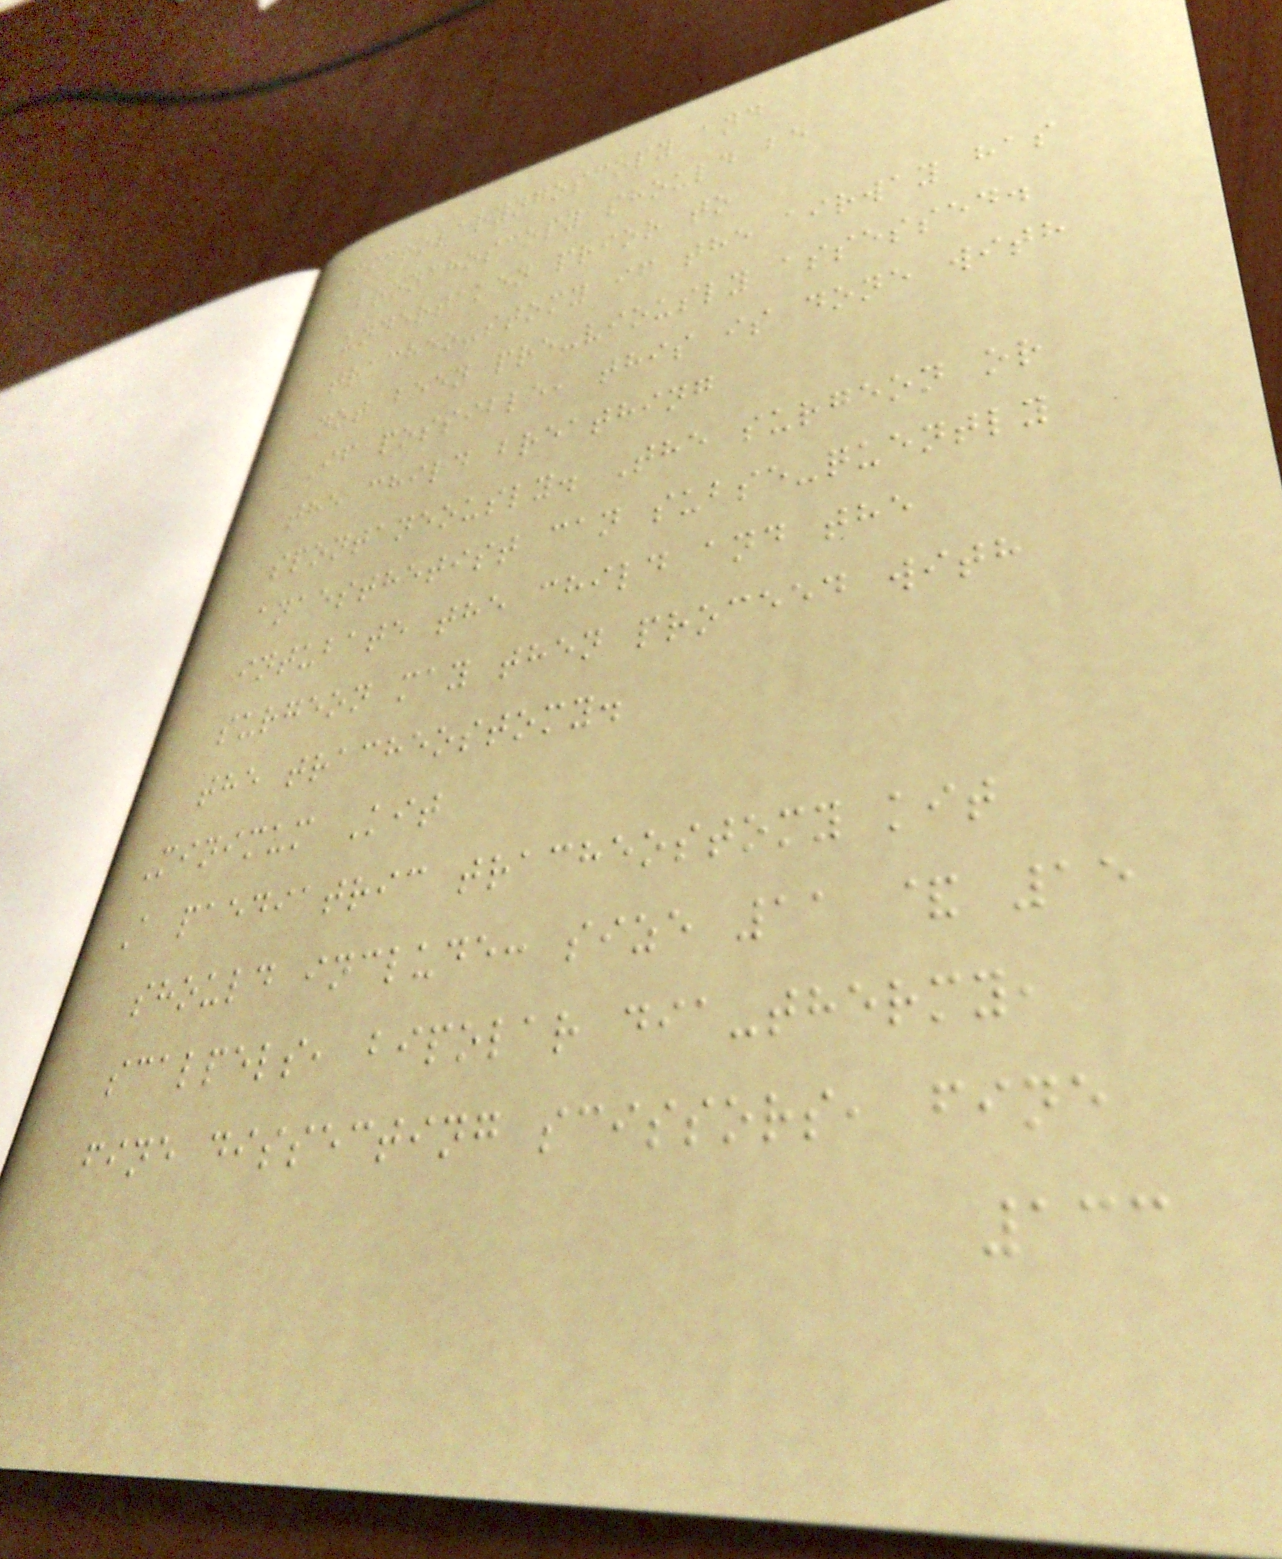Microlaryngoscopy and
bronchoscopy should be
undertaken prior to
tracheo-stomy if the airway has
not been pre-viously assessed.
If possible, this is done with
the child breathing
spontaneously. The surgeon or
anaesthetist can subse-quently
intubate the child and the
surgeon may then proceed with
the tracheostomy.
Minimum Kit
A paediatric tracheostomy kit
should include: size 11 & 15
scalpels, bipolar dia-thermy,
fine dissecting scissors, fine
133
